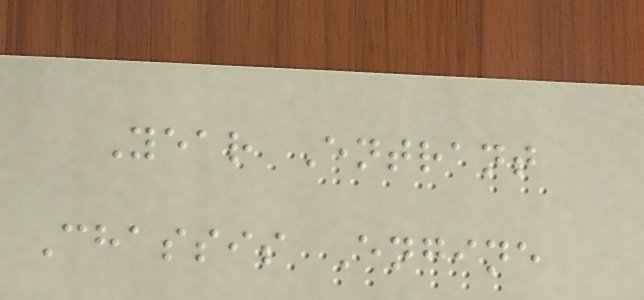Year Entrant
Chassis Engine
